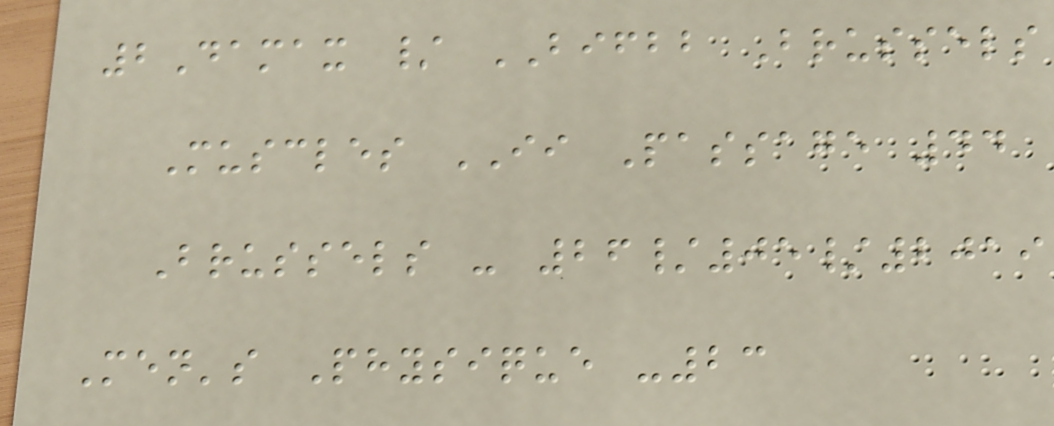2Damax / BIFBB Brussels
Muscles II Passage 44
Brussels - 26/05/2019
Men's Physique -23
